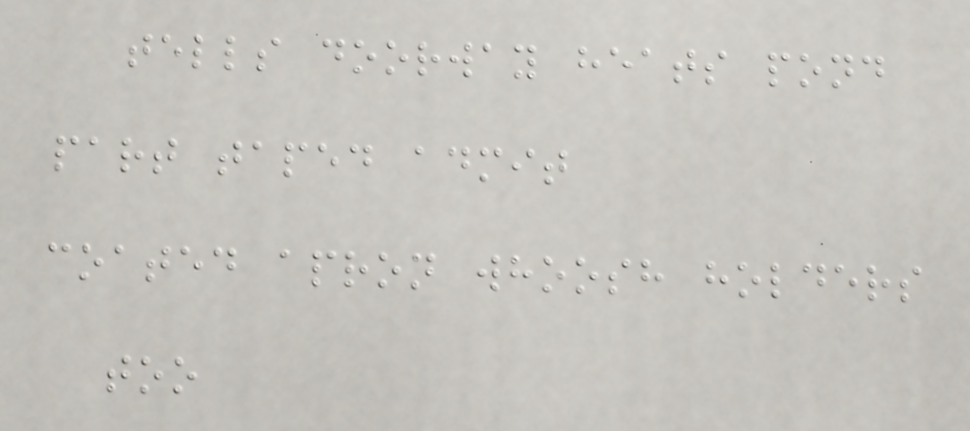tells doorway heats pond
part taped admit
coated apron whoosh holders
too
